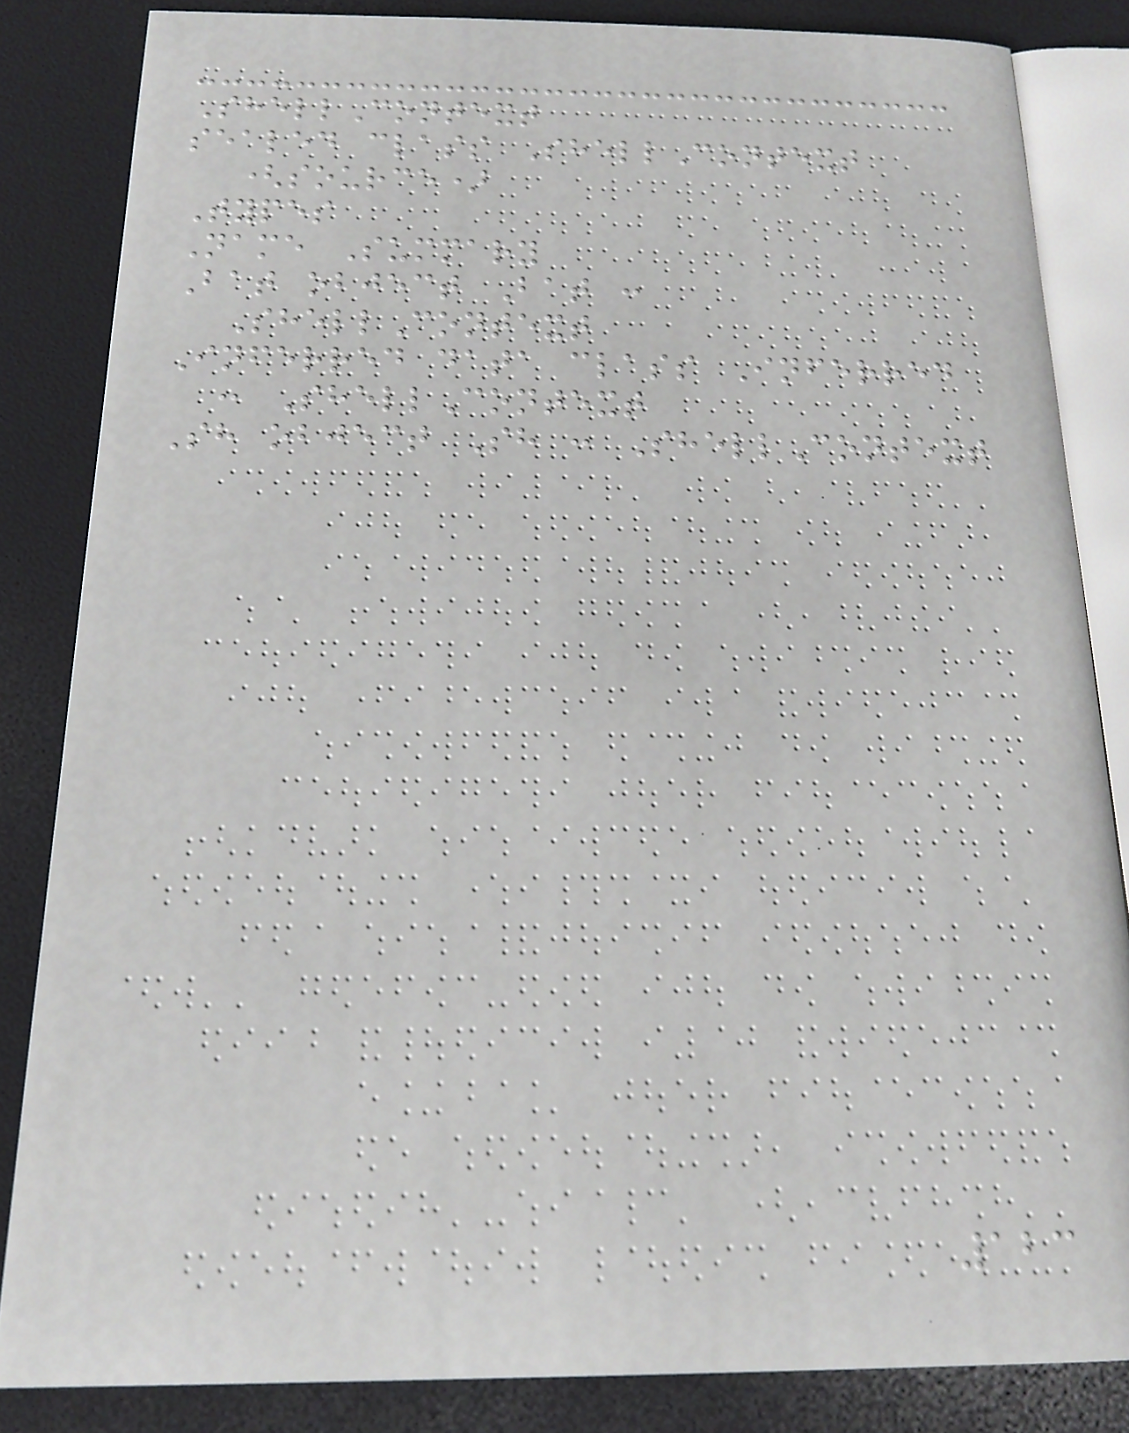ShellContext
sealed class ShellContext
(source)
Types
Name Summary
Bat object Bat :
ShellContext
Inferred data class Inferred
: ShellContext
Sh object Sh : ShellContext
123
